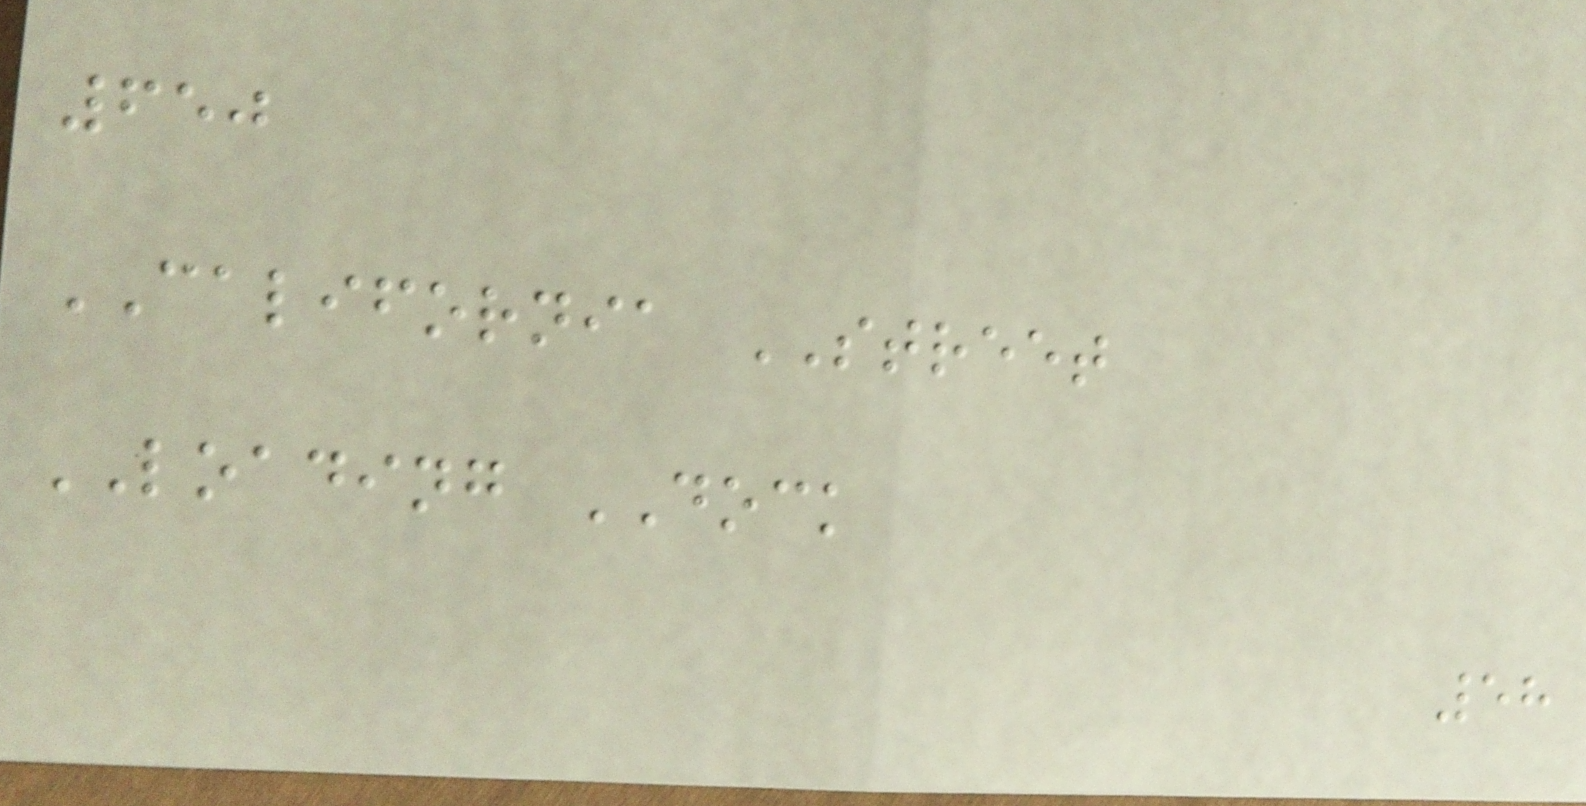650
CALIFORNIA STREET
LOADING DOCK
58
